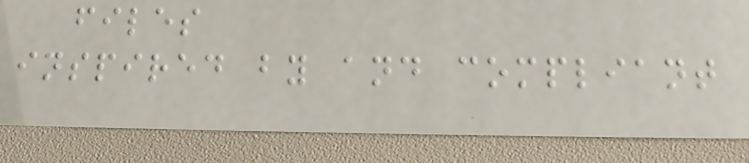files
inspired by and compliant
